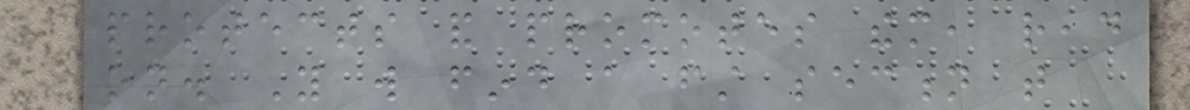protects and promotes them, read
on. You will find a first section that
